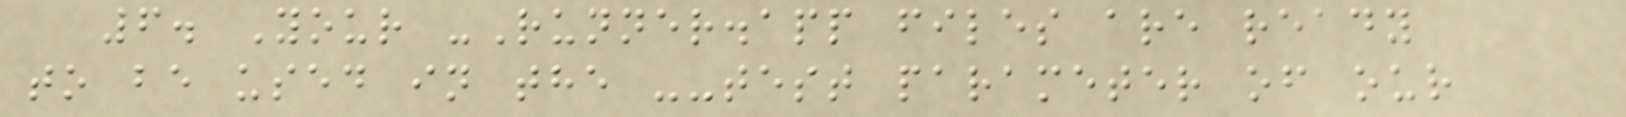6. Your -Runner.app files are ready
to be used in the --test parameter of our
